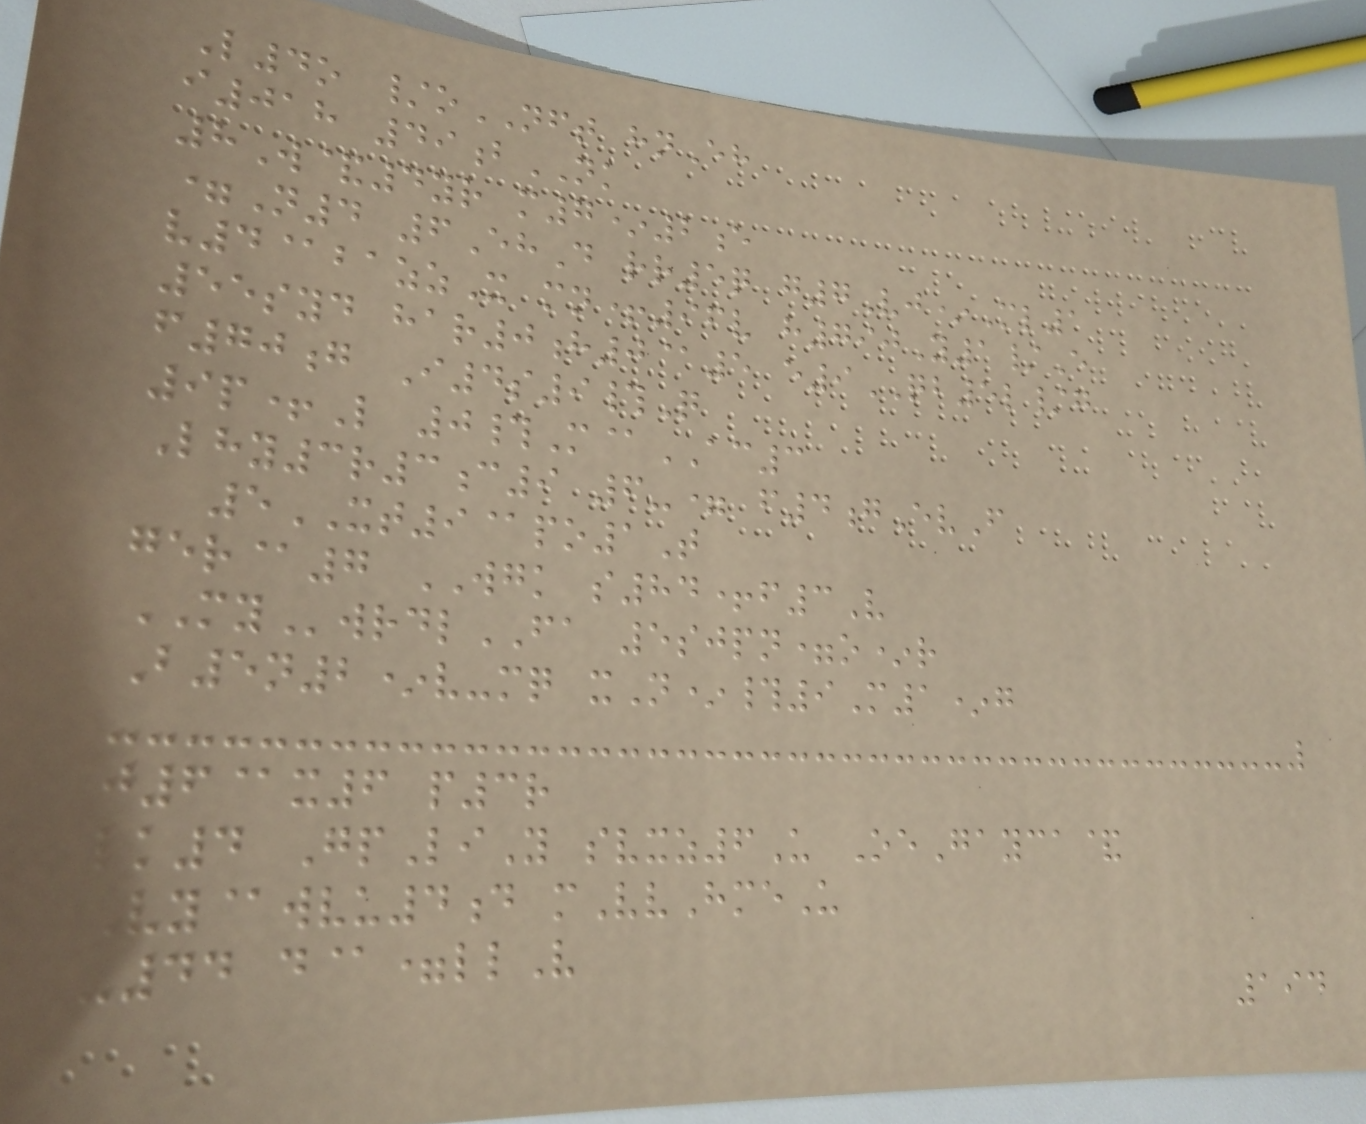L4o /oNFT hnEh
i018 49bNK
8W&4yr m7*2e
=N4 6EhD rr5q g7Vj*Ml1
v4@bazzX mn+96v h790Y1/E
55syd har0h0@5 e9QB5l/g
f70g I4s9#Q
9p+L 0#M@AC3
Lhy3r3c9 6-= f4gEvF
5XT9@po1T
ger@7 WGK s84+f3V
MYwrdlFA 5sjpn=o*r
B5n2*v-mq xN*#9M1*g
j6@x6 p3r
lk4 GpLiY svxz6U OeGayca&
Vy@wvu4d mVvHmeU
-44 d@=llV
194
